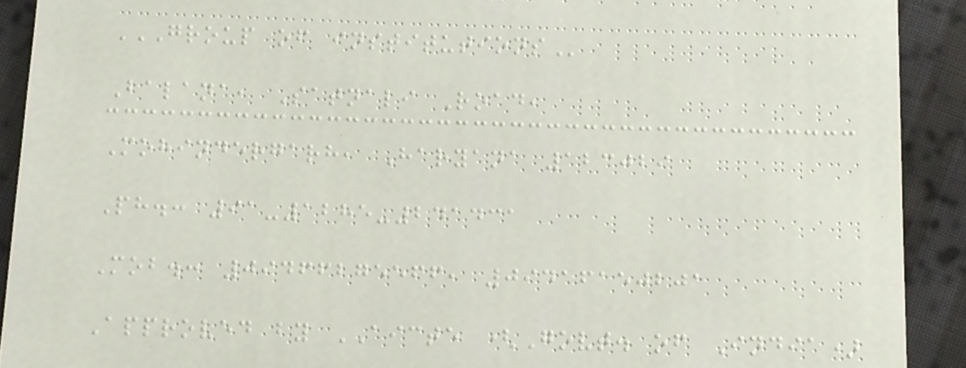GROUP OF INSTITUTIONS
Balana, Satnali Road,
Mohindergarh, Haryana 123029
Ph.: 91-1285-241431
Mob.: 09466275566, 09416150201
Approved by AICTE (Govt. of India)
